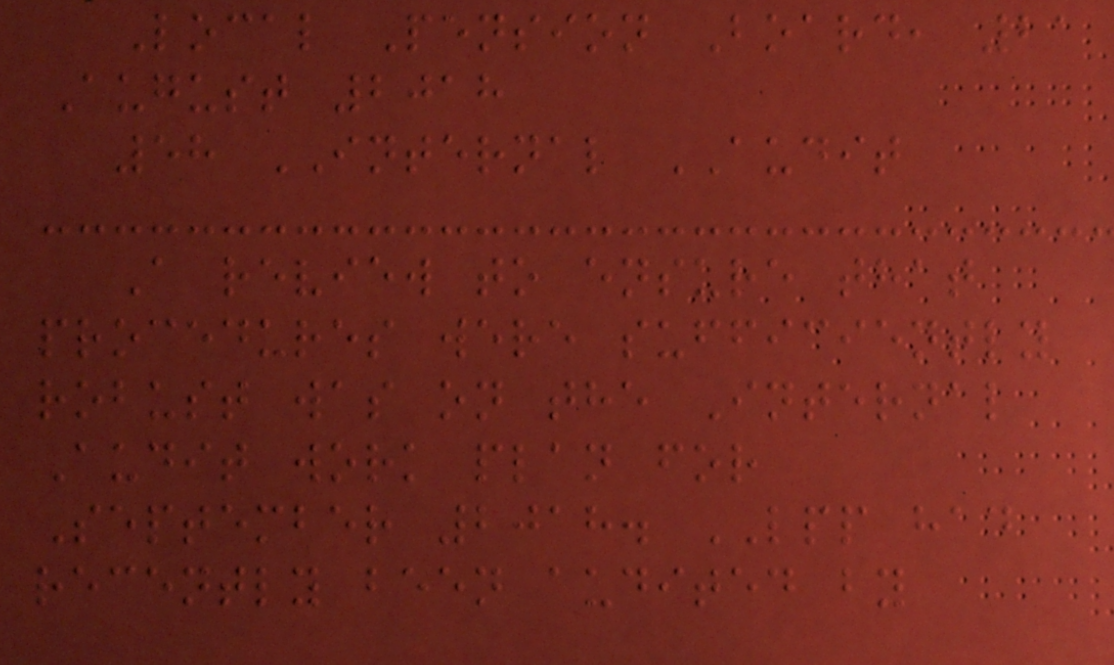Local Pension Board, 21
August 2018
58 INTERNAL AUDIT
A review to ensure that
procedures were sufficiently
robust was on the Internal
Audit work plan for
September 2018. LPP had
recently been audited by
